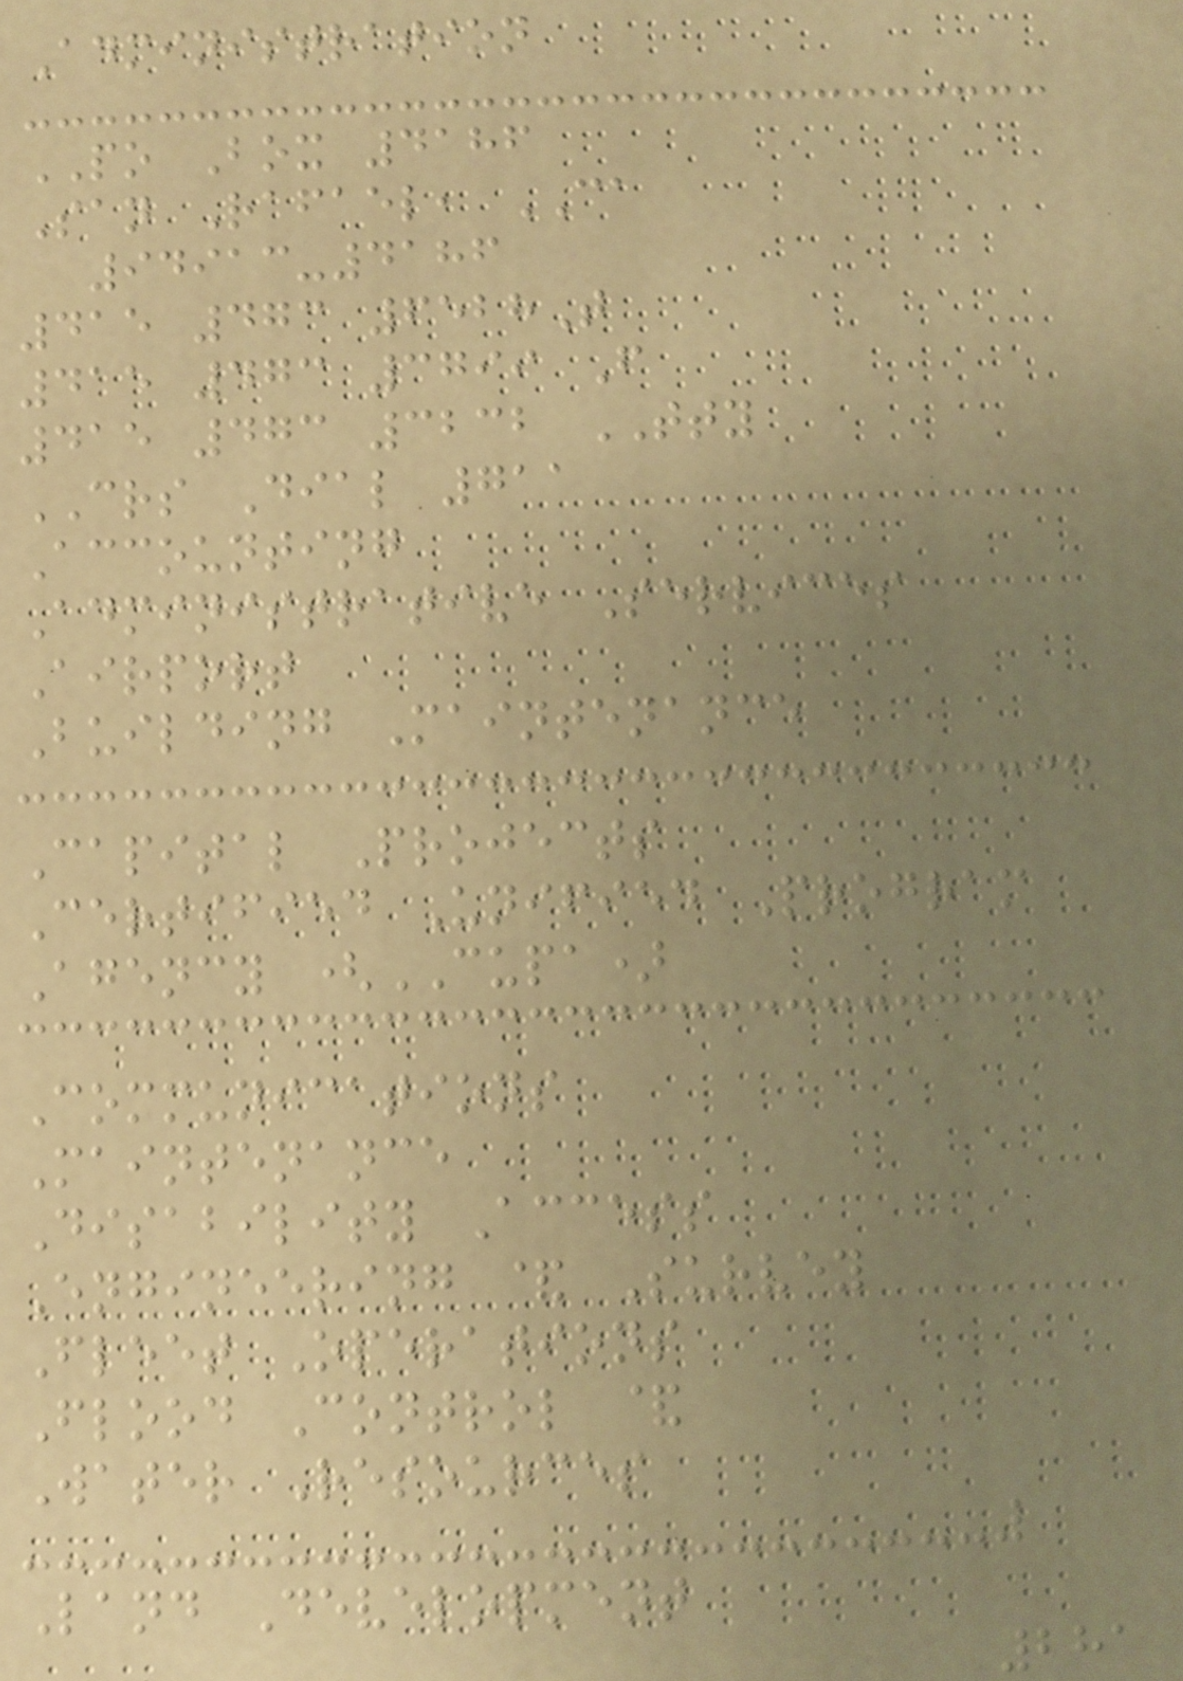Administration
PO Box 4186
San Rafael, CA
94913-4186
415 473 6528T
415 473 3799 F
415 473 3232 TTY
CRS Dial 711
Accounting
Administrative Services
Airport
Building Maintenance
Capital Projects
Certified Unified Program
Agency (CUPA)
Communications
Maintenance
Disability Access
Engineering & Survey
Fleet Operations
Flood Control &
Water Resources
Land Development
281
